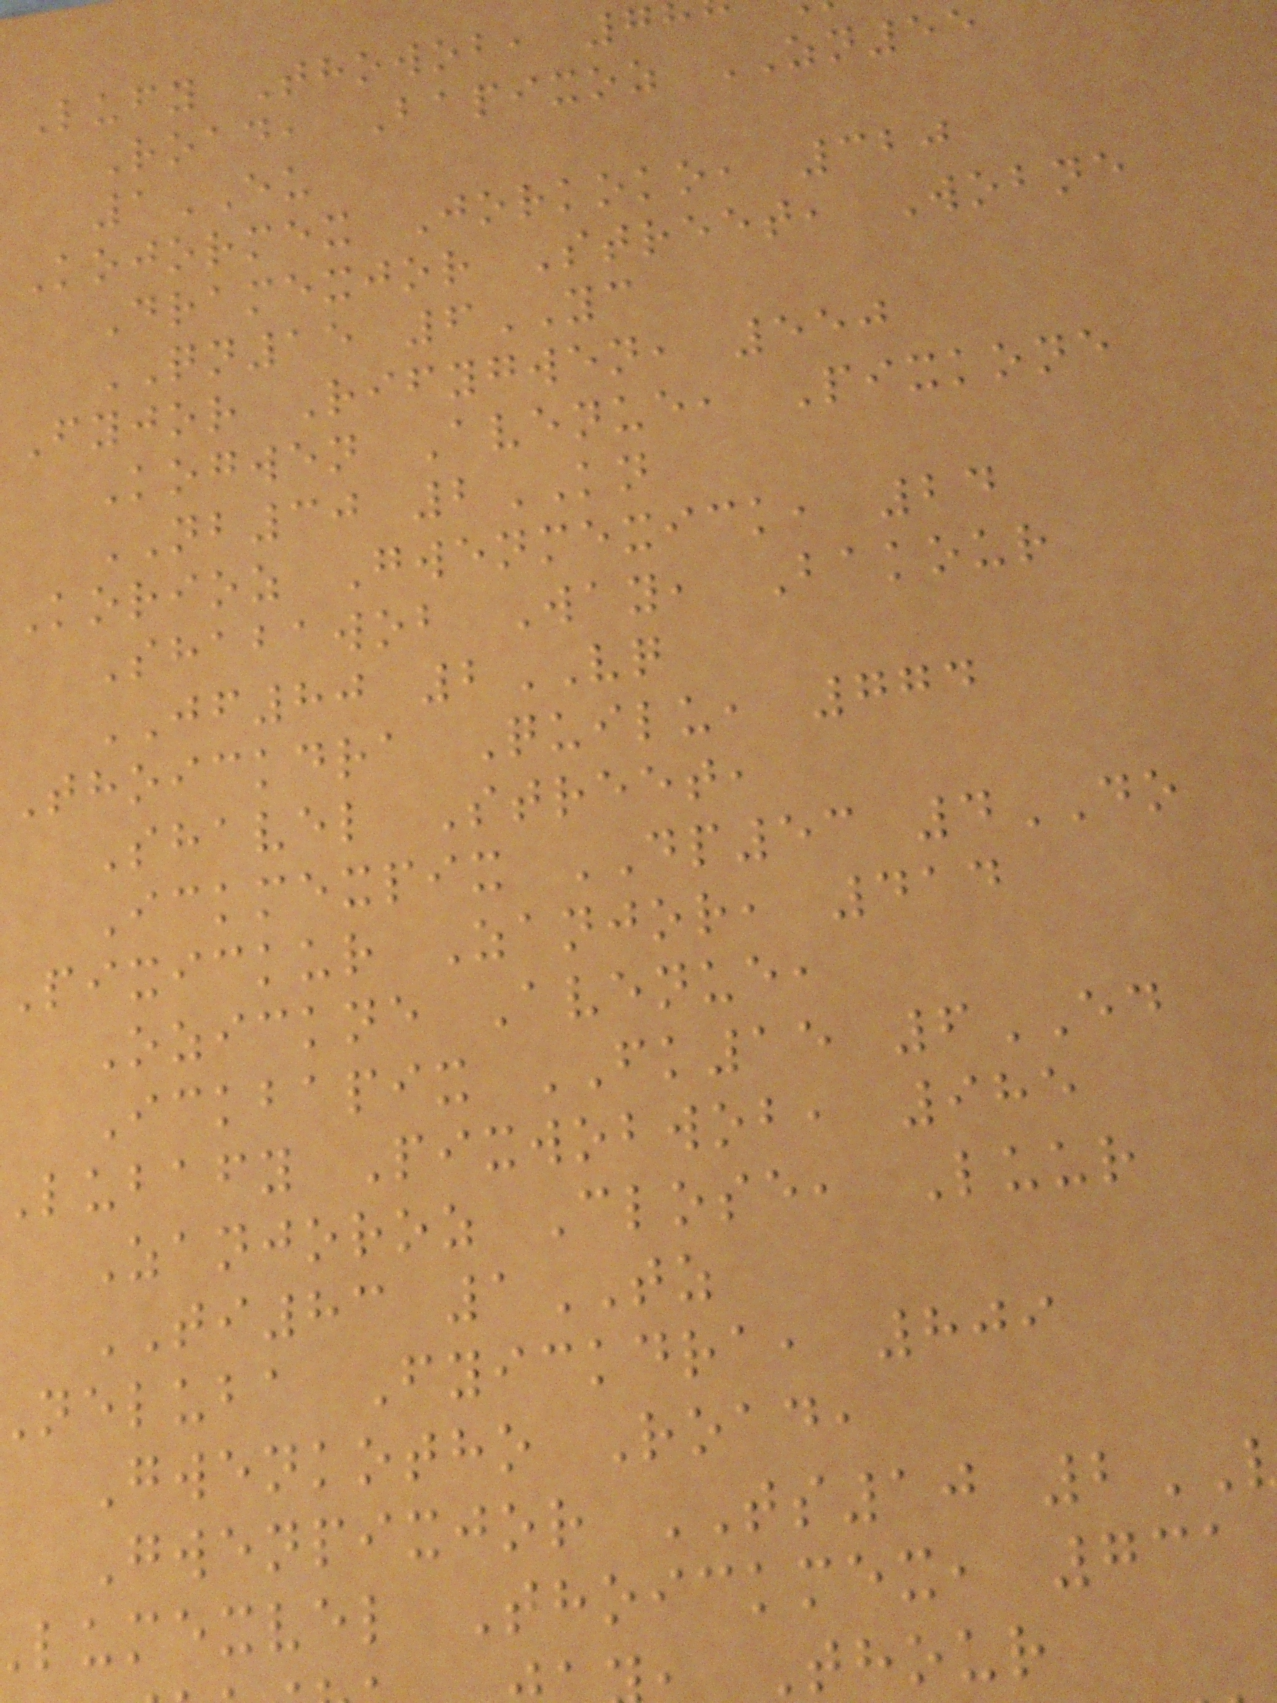Lufy Thowob, 7
Road, Bapixoz ZN55
1EU
Kojormex Jorkoko, 320
Dramexjor Street, Wobne
QN15 6YC
Fyjor Rifygwen, 550
Kogwen Avenue, Pixkone
NB30 2KN
Korioz Gwenmexick, 24
Shabawob Way, Bakour
JF80 2VQ
Thoickdra Quilu, 774
Shavel Street,
Ickmexpix DP53 4DO
Pixickur Zanjor, 414
Ozickne Avenue,
Ickbapix FK15 6ED
lubafy Pixwobwob, 985
Zanjoroz Close, Luur
TI83 1TZ
neluba Fyickdra, 809
Gwenkotho Road,
Gwenpixjor TS10 2
lumexvel Thoickmex, 731
Thour
